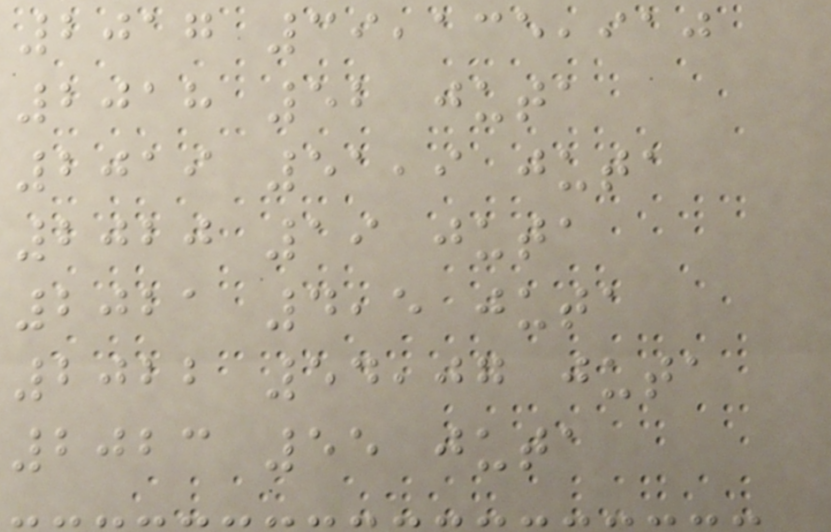2017 39,135,910
2018 52 juta
2019 51,9 juta
2020 19 juta
2021 4,5 juta
2022 54,07 juta
2023 55 juta
